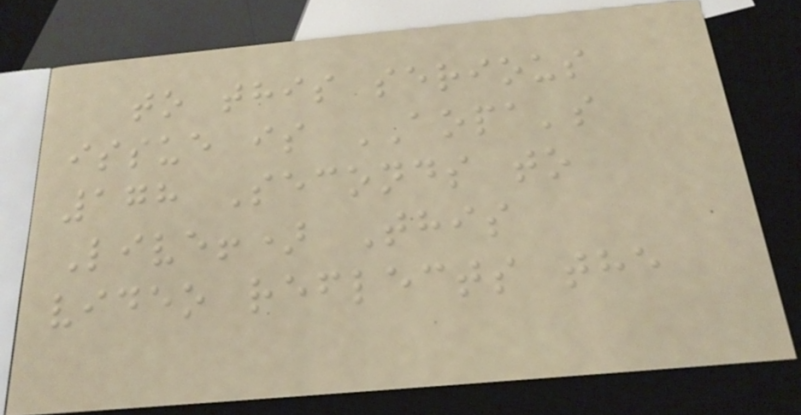to this serious
issue is AOPA's
178 Seconds to
Live!) This
video reflects the
